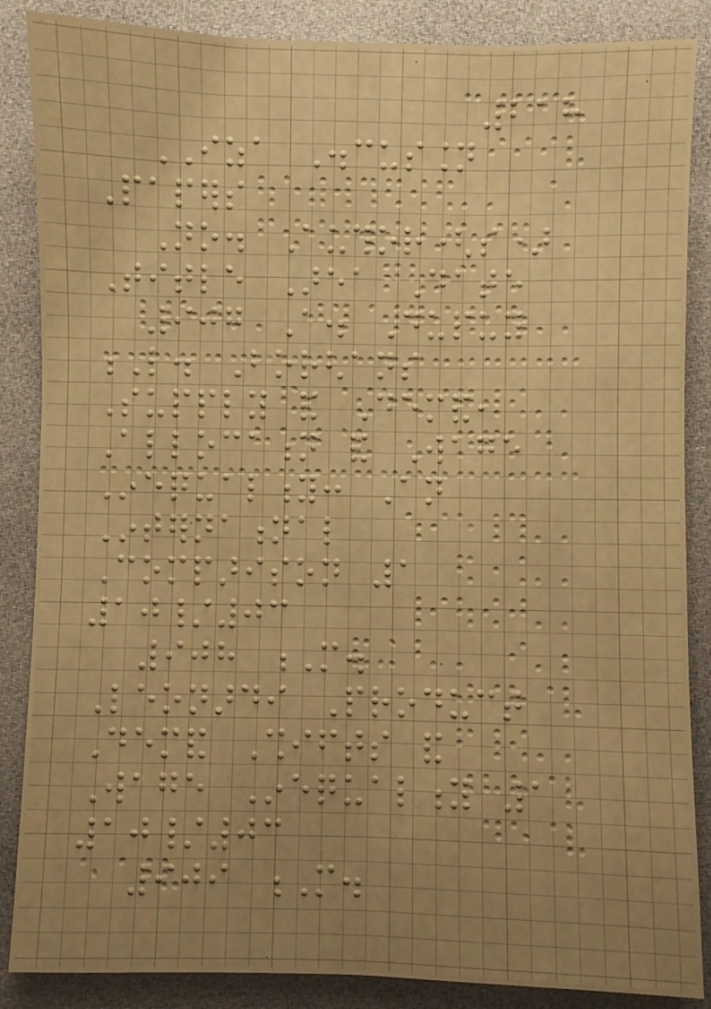218
IZA Discussion
Papers
No. Author(s)
Title Area Date
907 A. Dupuy
L. Borghans
Supply and Demand,
Allocation and Wage
Inequality: An
International
Comparison 1
10/03
908 M.
Leonardi Product
Demand Shifts and
Wage Inequality 1
10/03
909 M.
